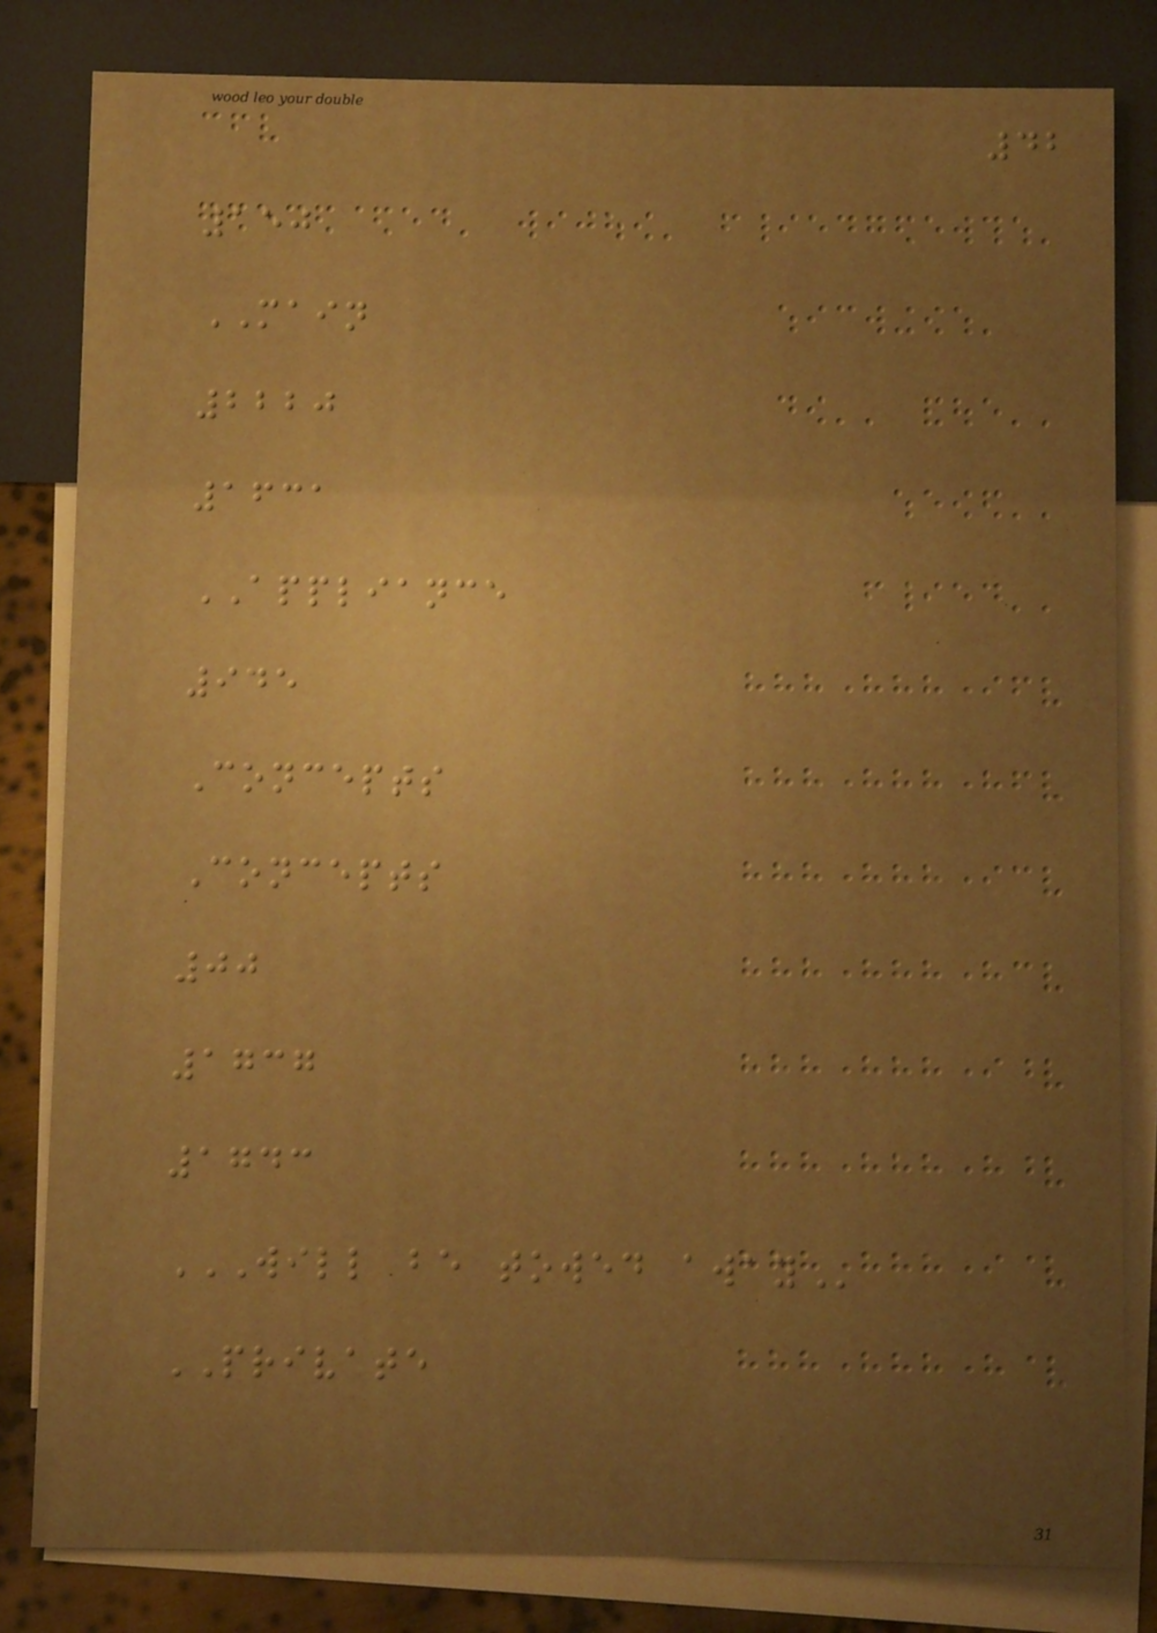42
150
MAIN
2220
1631
APPLIANCE
945
Concepts
Concepts
00
1737
1743
WILL BE TOWED AWAY
PRIVATE
